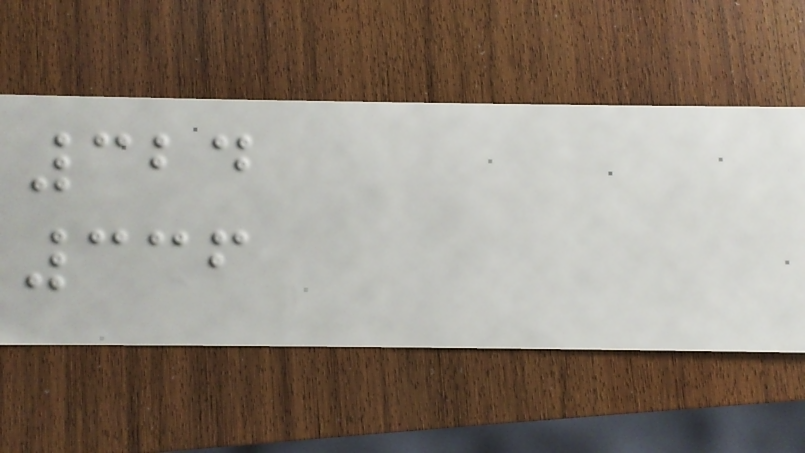324
336
